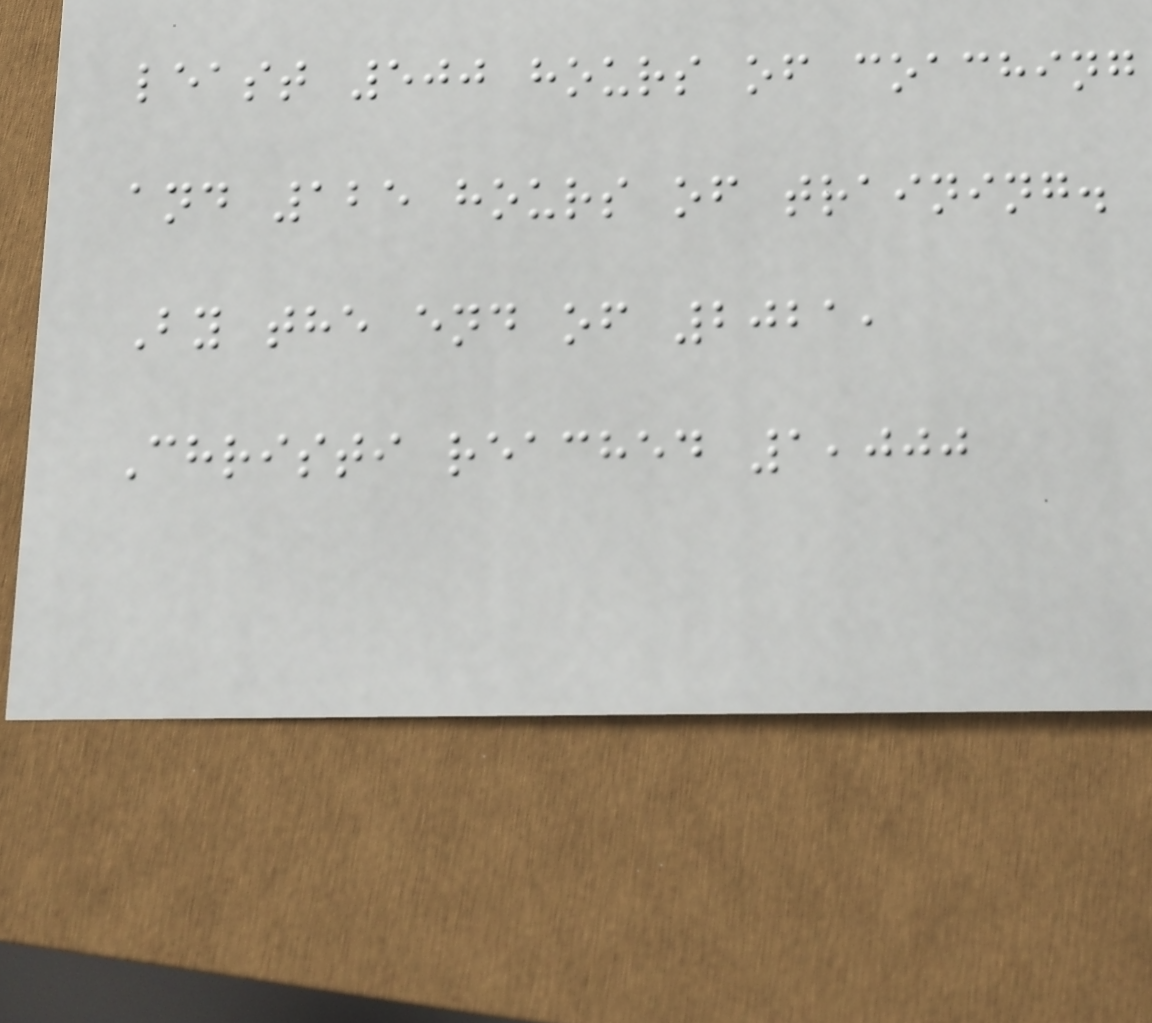least 500 hours of coaching
and 125 hours of training.
By the end of 2021,
Christi reached 1,000
